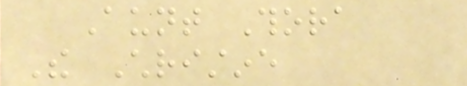Aunt Thora
The Christine
